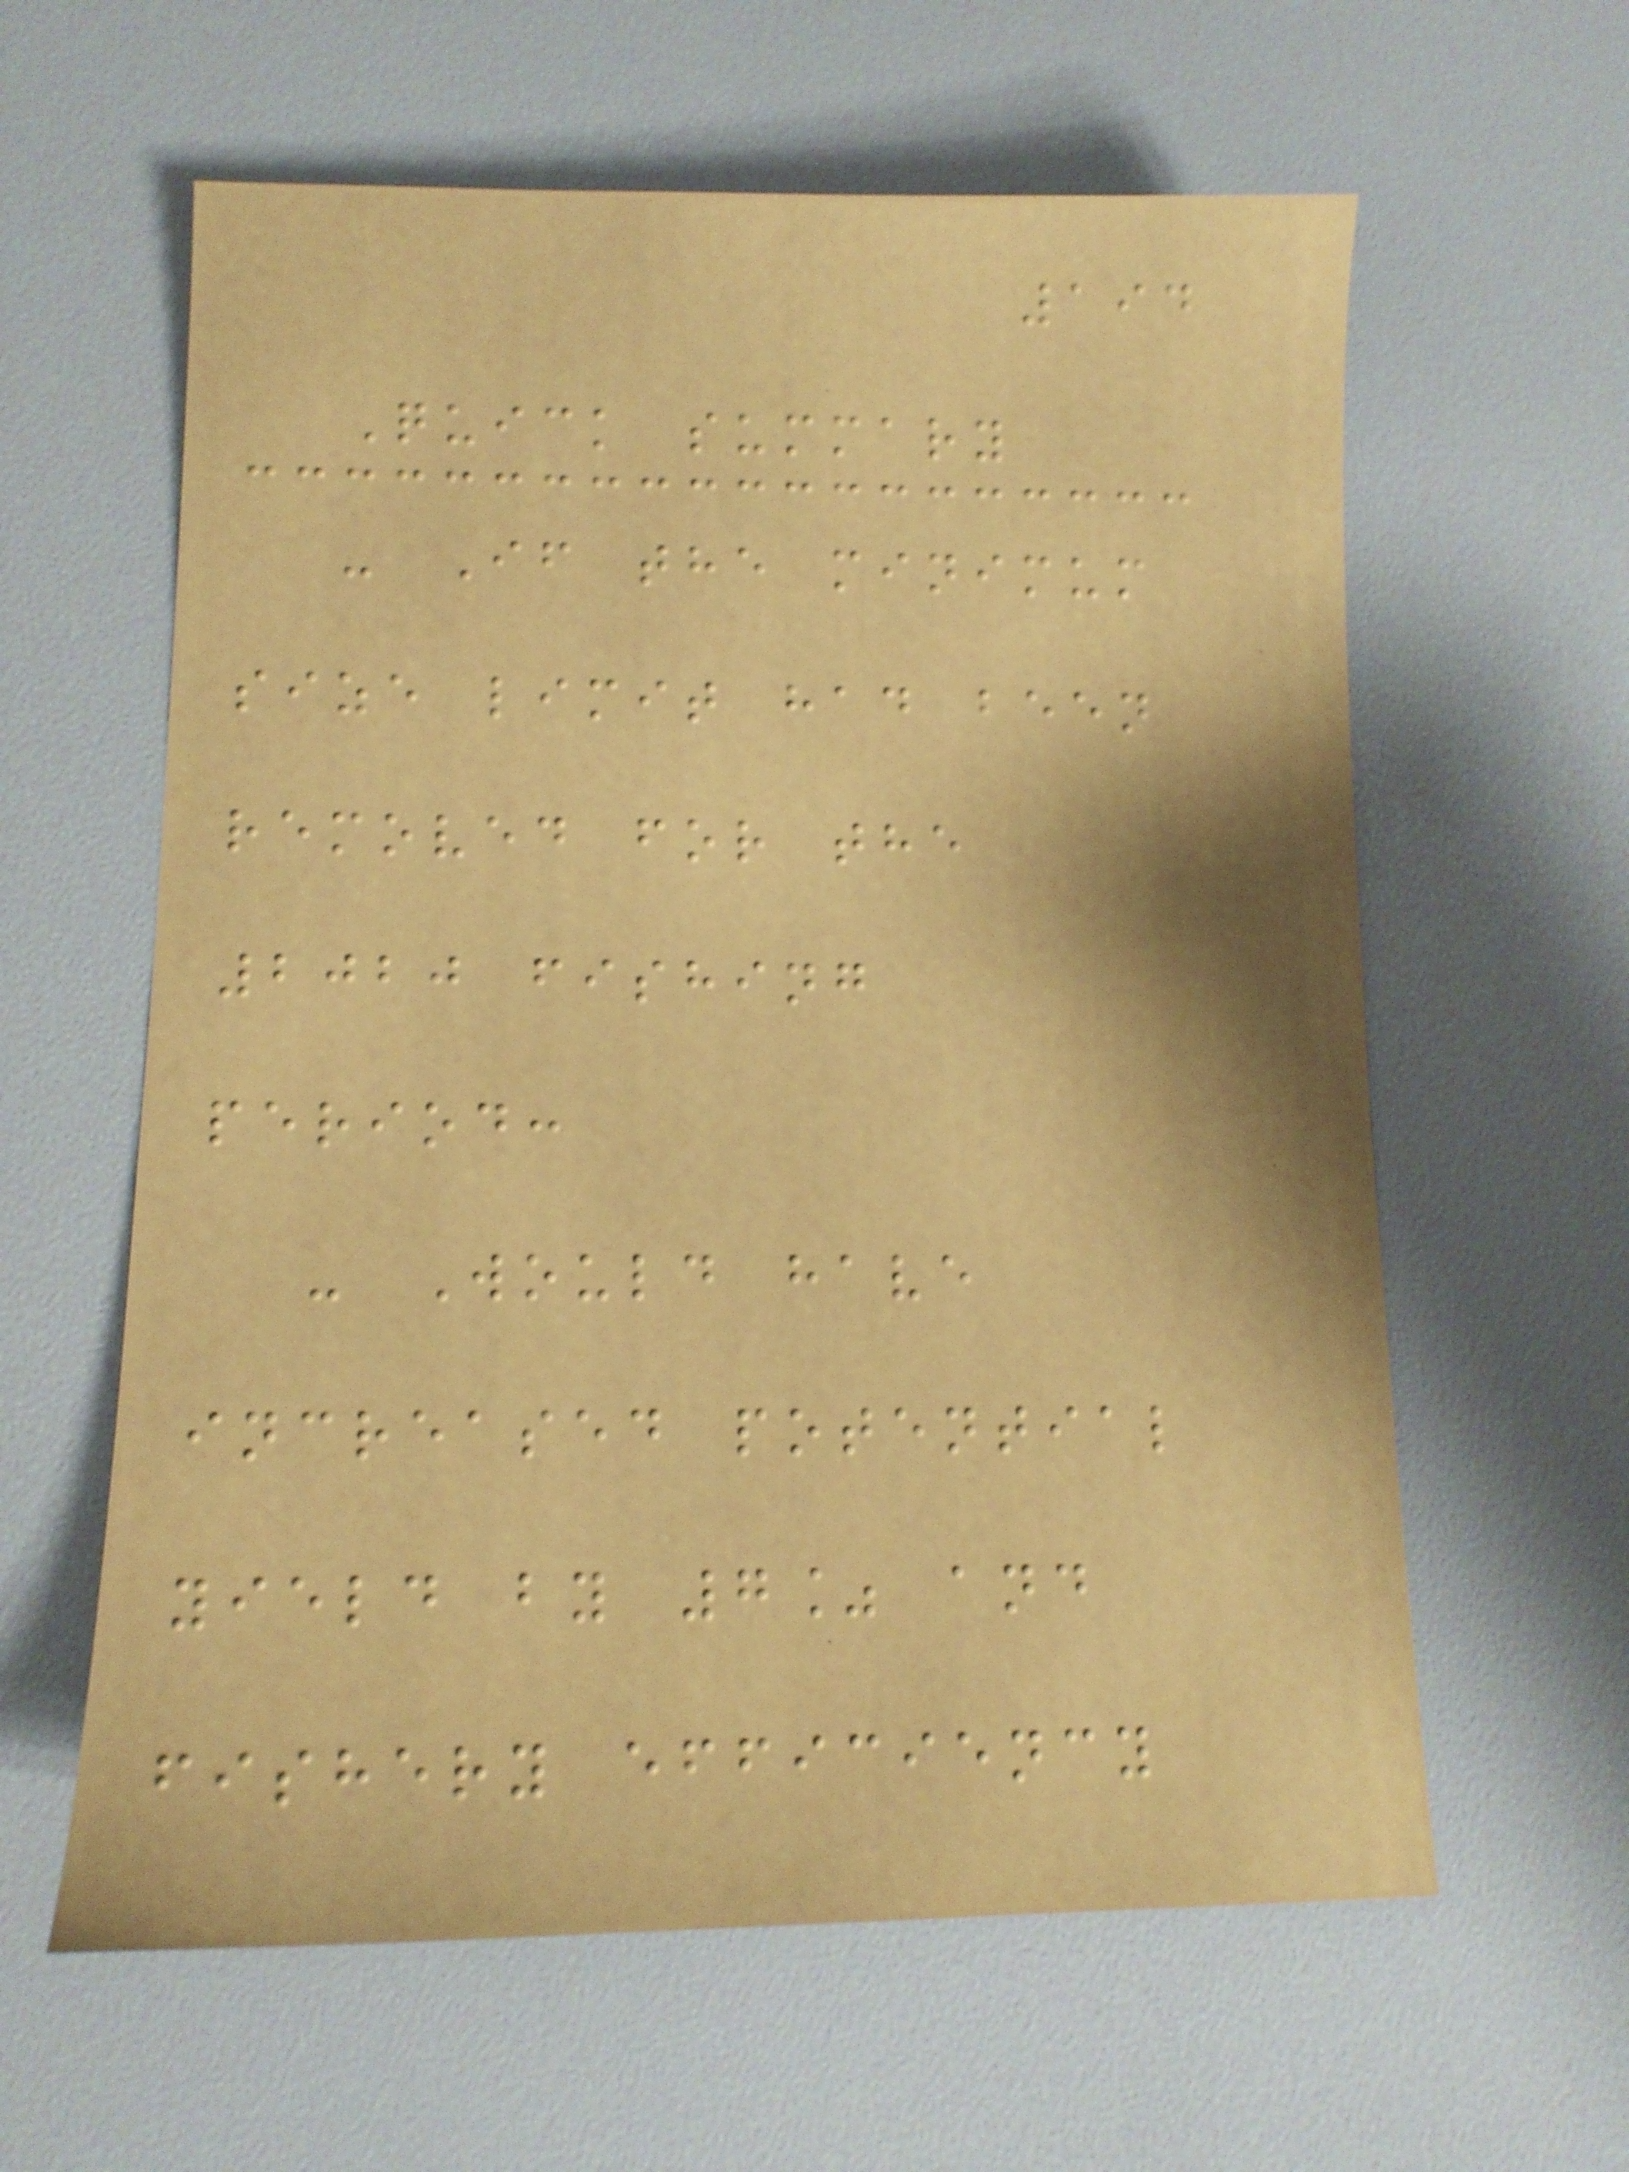194
Quick summary
- If the minimum
size limit had been
removed for the
2020 fishing
period:
- Would have
increased potential
yield by 7% and
fishery efficiency
